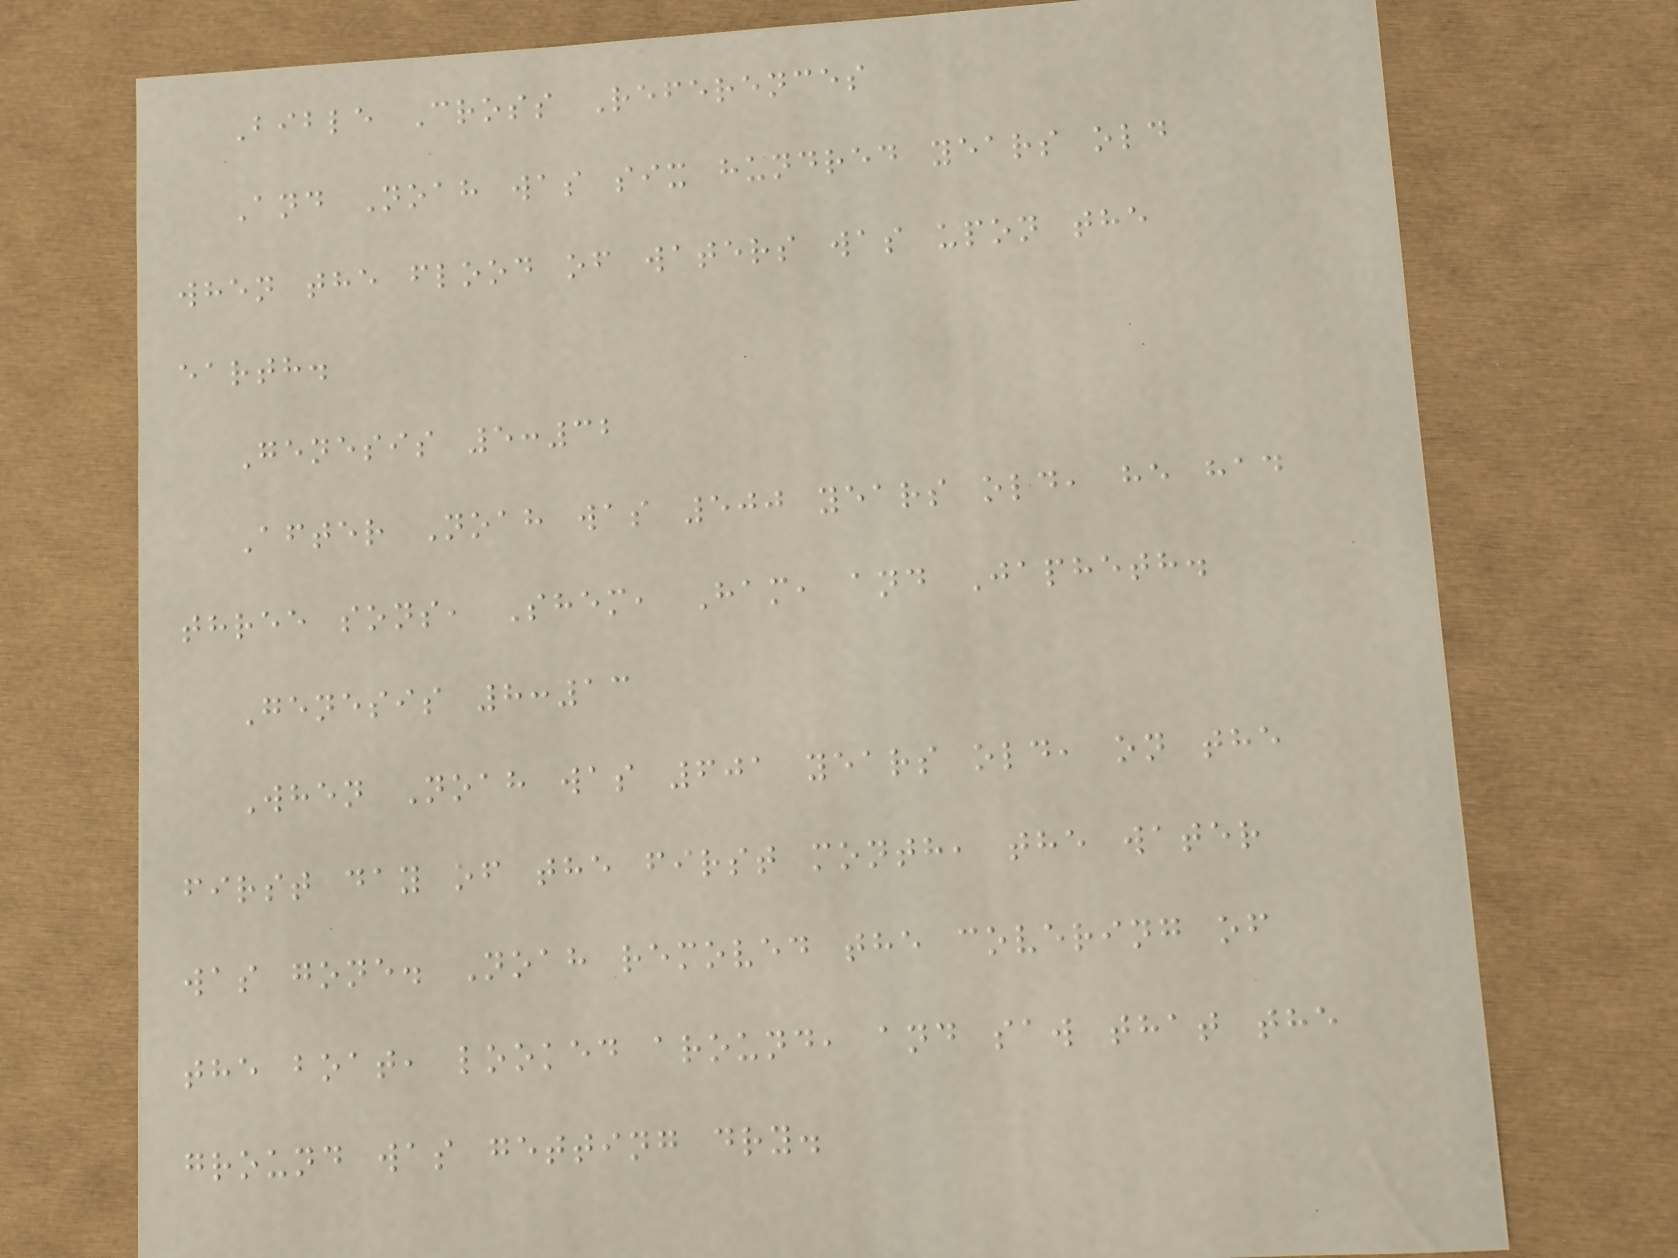Bible Cross References
And Noah was six hundred years old
when the flood of waters was upon the
earth.
Genesis 5:32
After Noah was 500 years old, he had
three sons, Shem, Ham, and Japheth.
Genesis 8:13
When Noah was 601 years old, on the
first day of the first month, the water
was gone. Noah removed the covering of
the boat, looked around, and saw that the
ground was getting dry.
